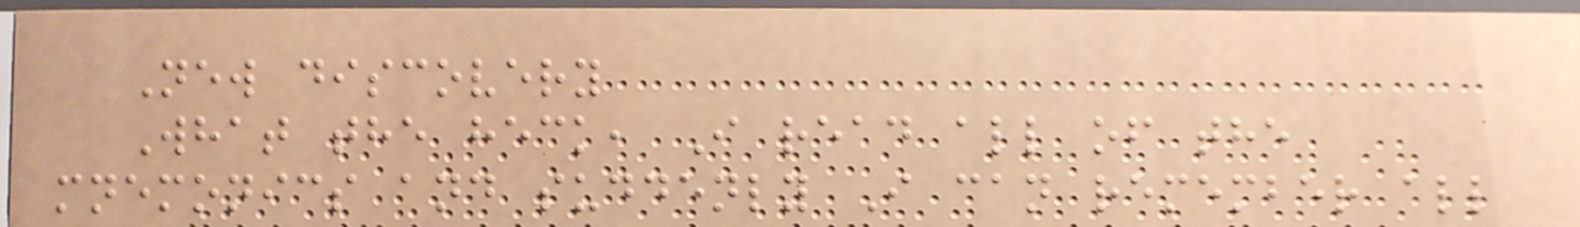New discovery
What the heck, I read all of the
mnemonics and suddenly I can remember all
